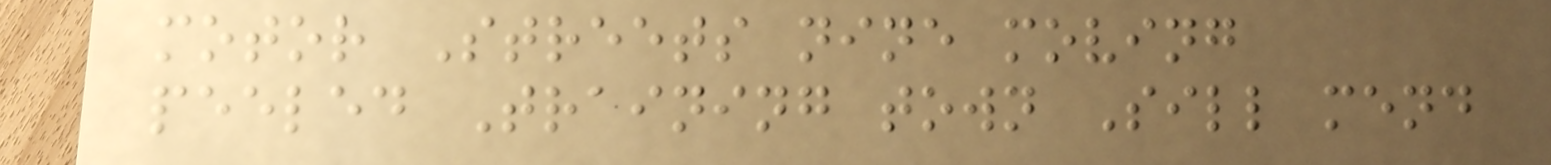motor Streets nine moving
peeled Training town Sill mend
